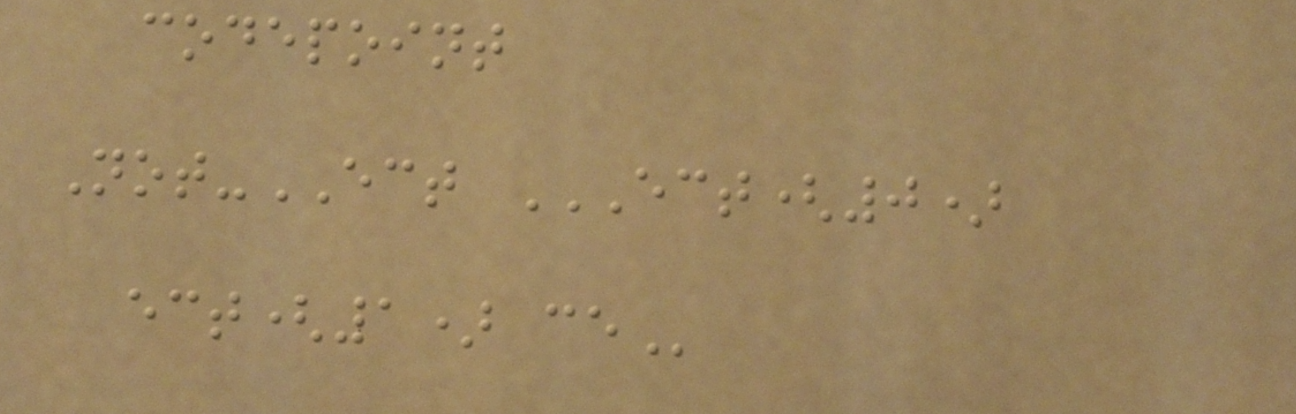codepoint
Not-ECT ECT(0)
ECT(1) CE
